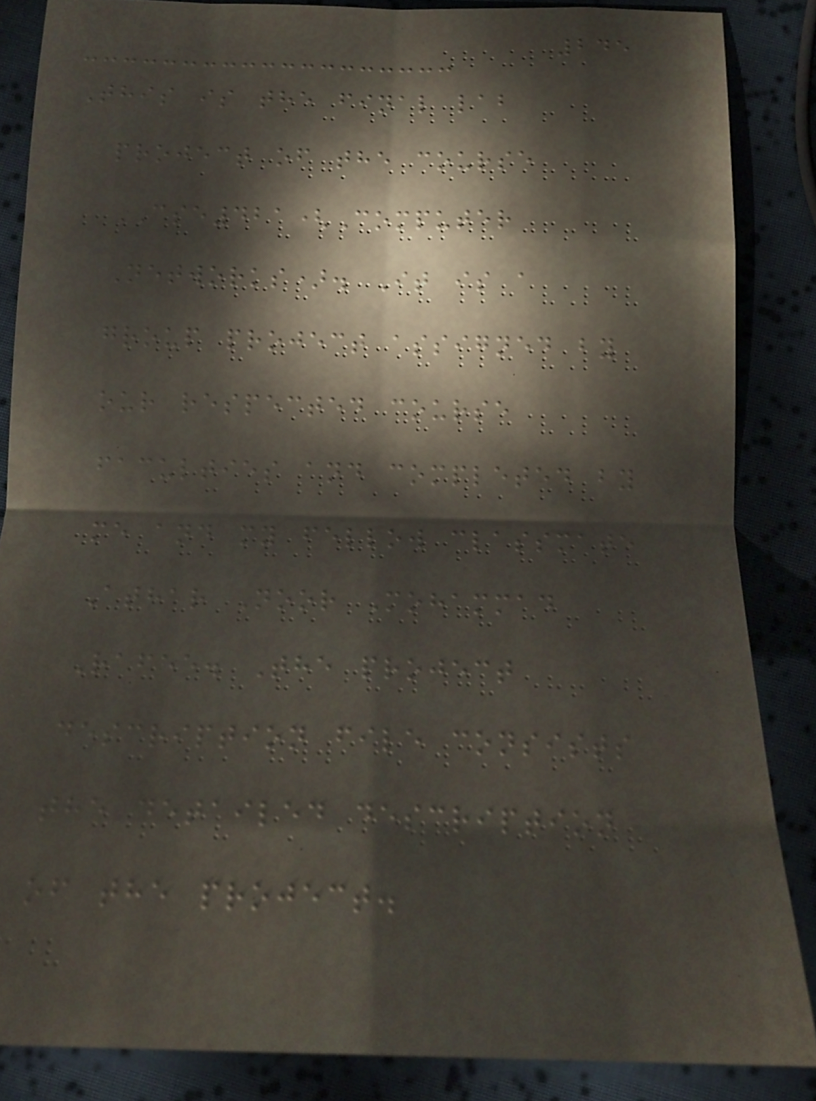245
This is the final lab
project of the course
CSE421(Computer
Networks). It is a
group project assigned by
our respected course
faculties and completed by
me and my fellow classmate
Athar Noor Mohammad
Rafee. The project
description file consists
the detailed description
of the project.
